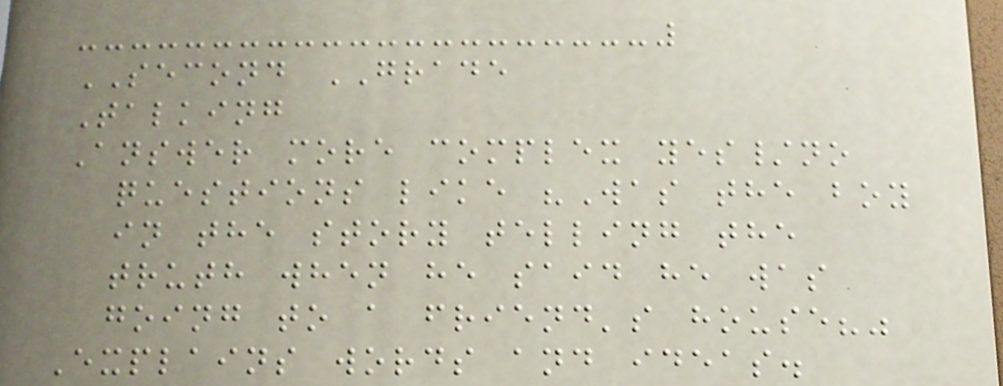SECOND GRADE
Talking
Answer more complex yes/no
questions like "Was the boy
in the story telling the
truth when he said he was
going to a friend's house?"
Explains words and ideas.
